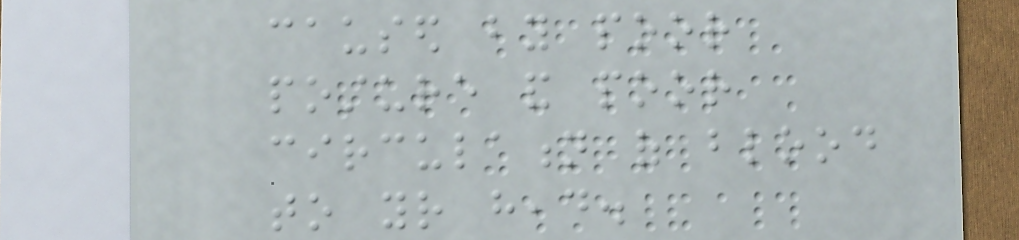caused by poor
posture and poor
circulation of blood
to your head.
